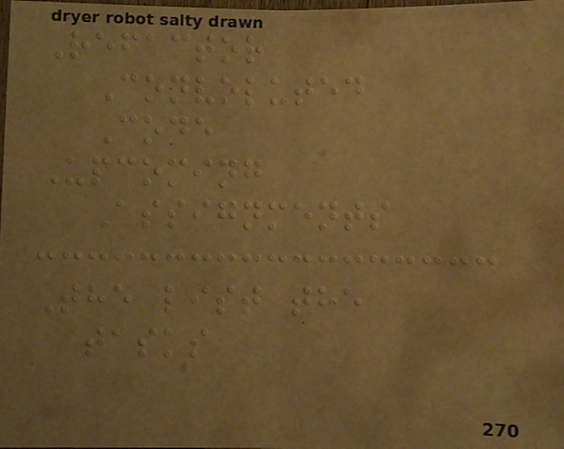Refactor
Convoluted
Code
Upcoming
Assignments
The list the
tasks
